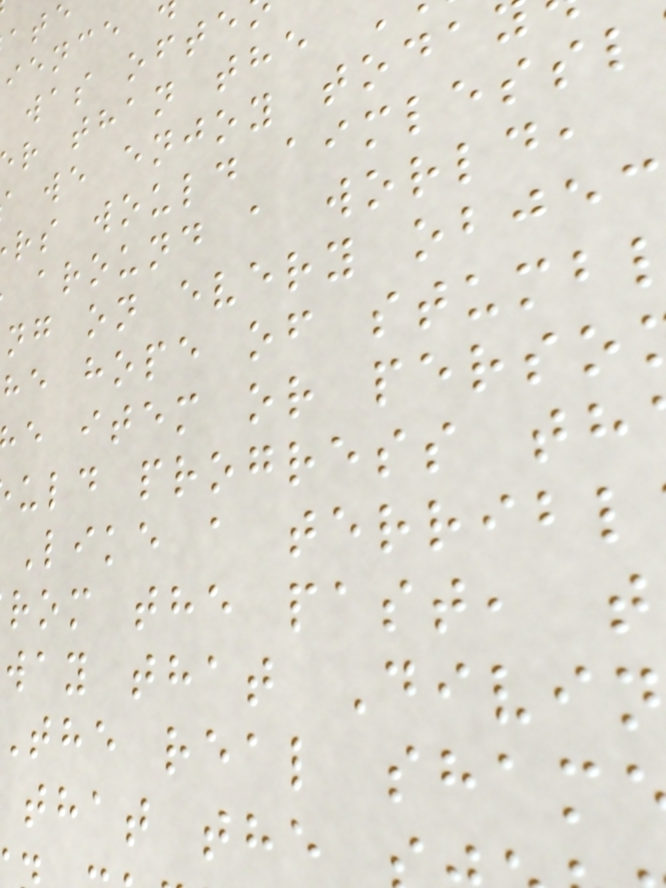was ofte
r than the
we enjoy toda
rs would aimlessl
around a world,
ng on every objec
he hope of stumb
e item or perso
uld progress th
Like a terribl
rom the past, t
way that Divin
the real sham
that the
